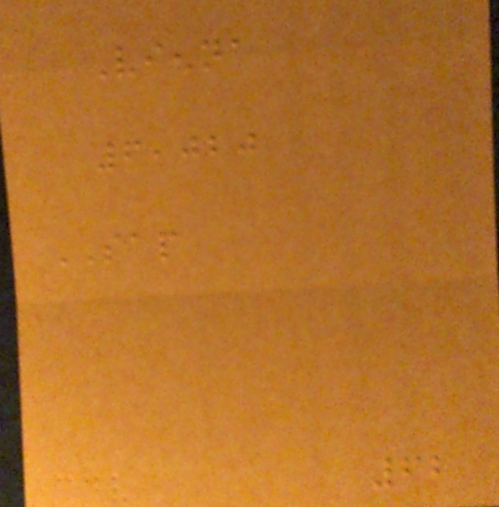Vienna
6,020
SAP
62
